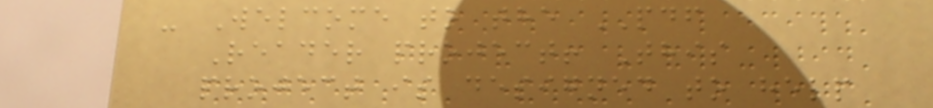- Welcome to the PDF
Reader project! This
project is designed to help
